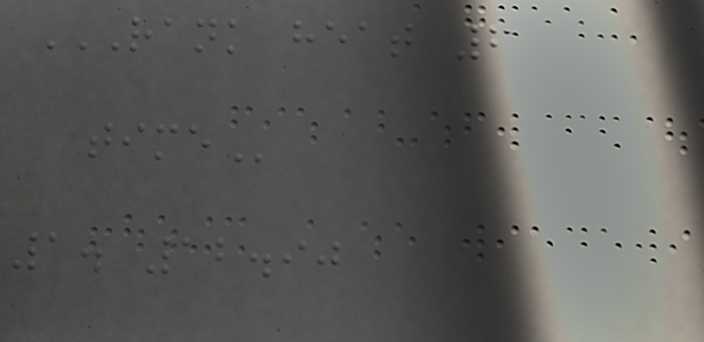RANK HEAT 6
TIME
1. 12.90
